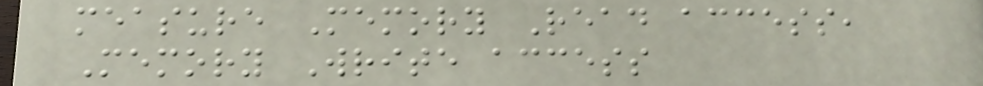measure Memory Read access,
Memory Write access
